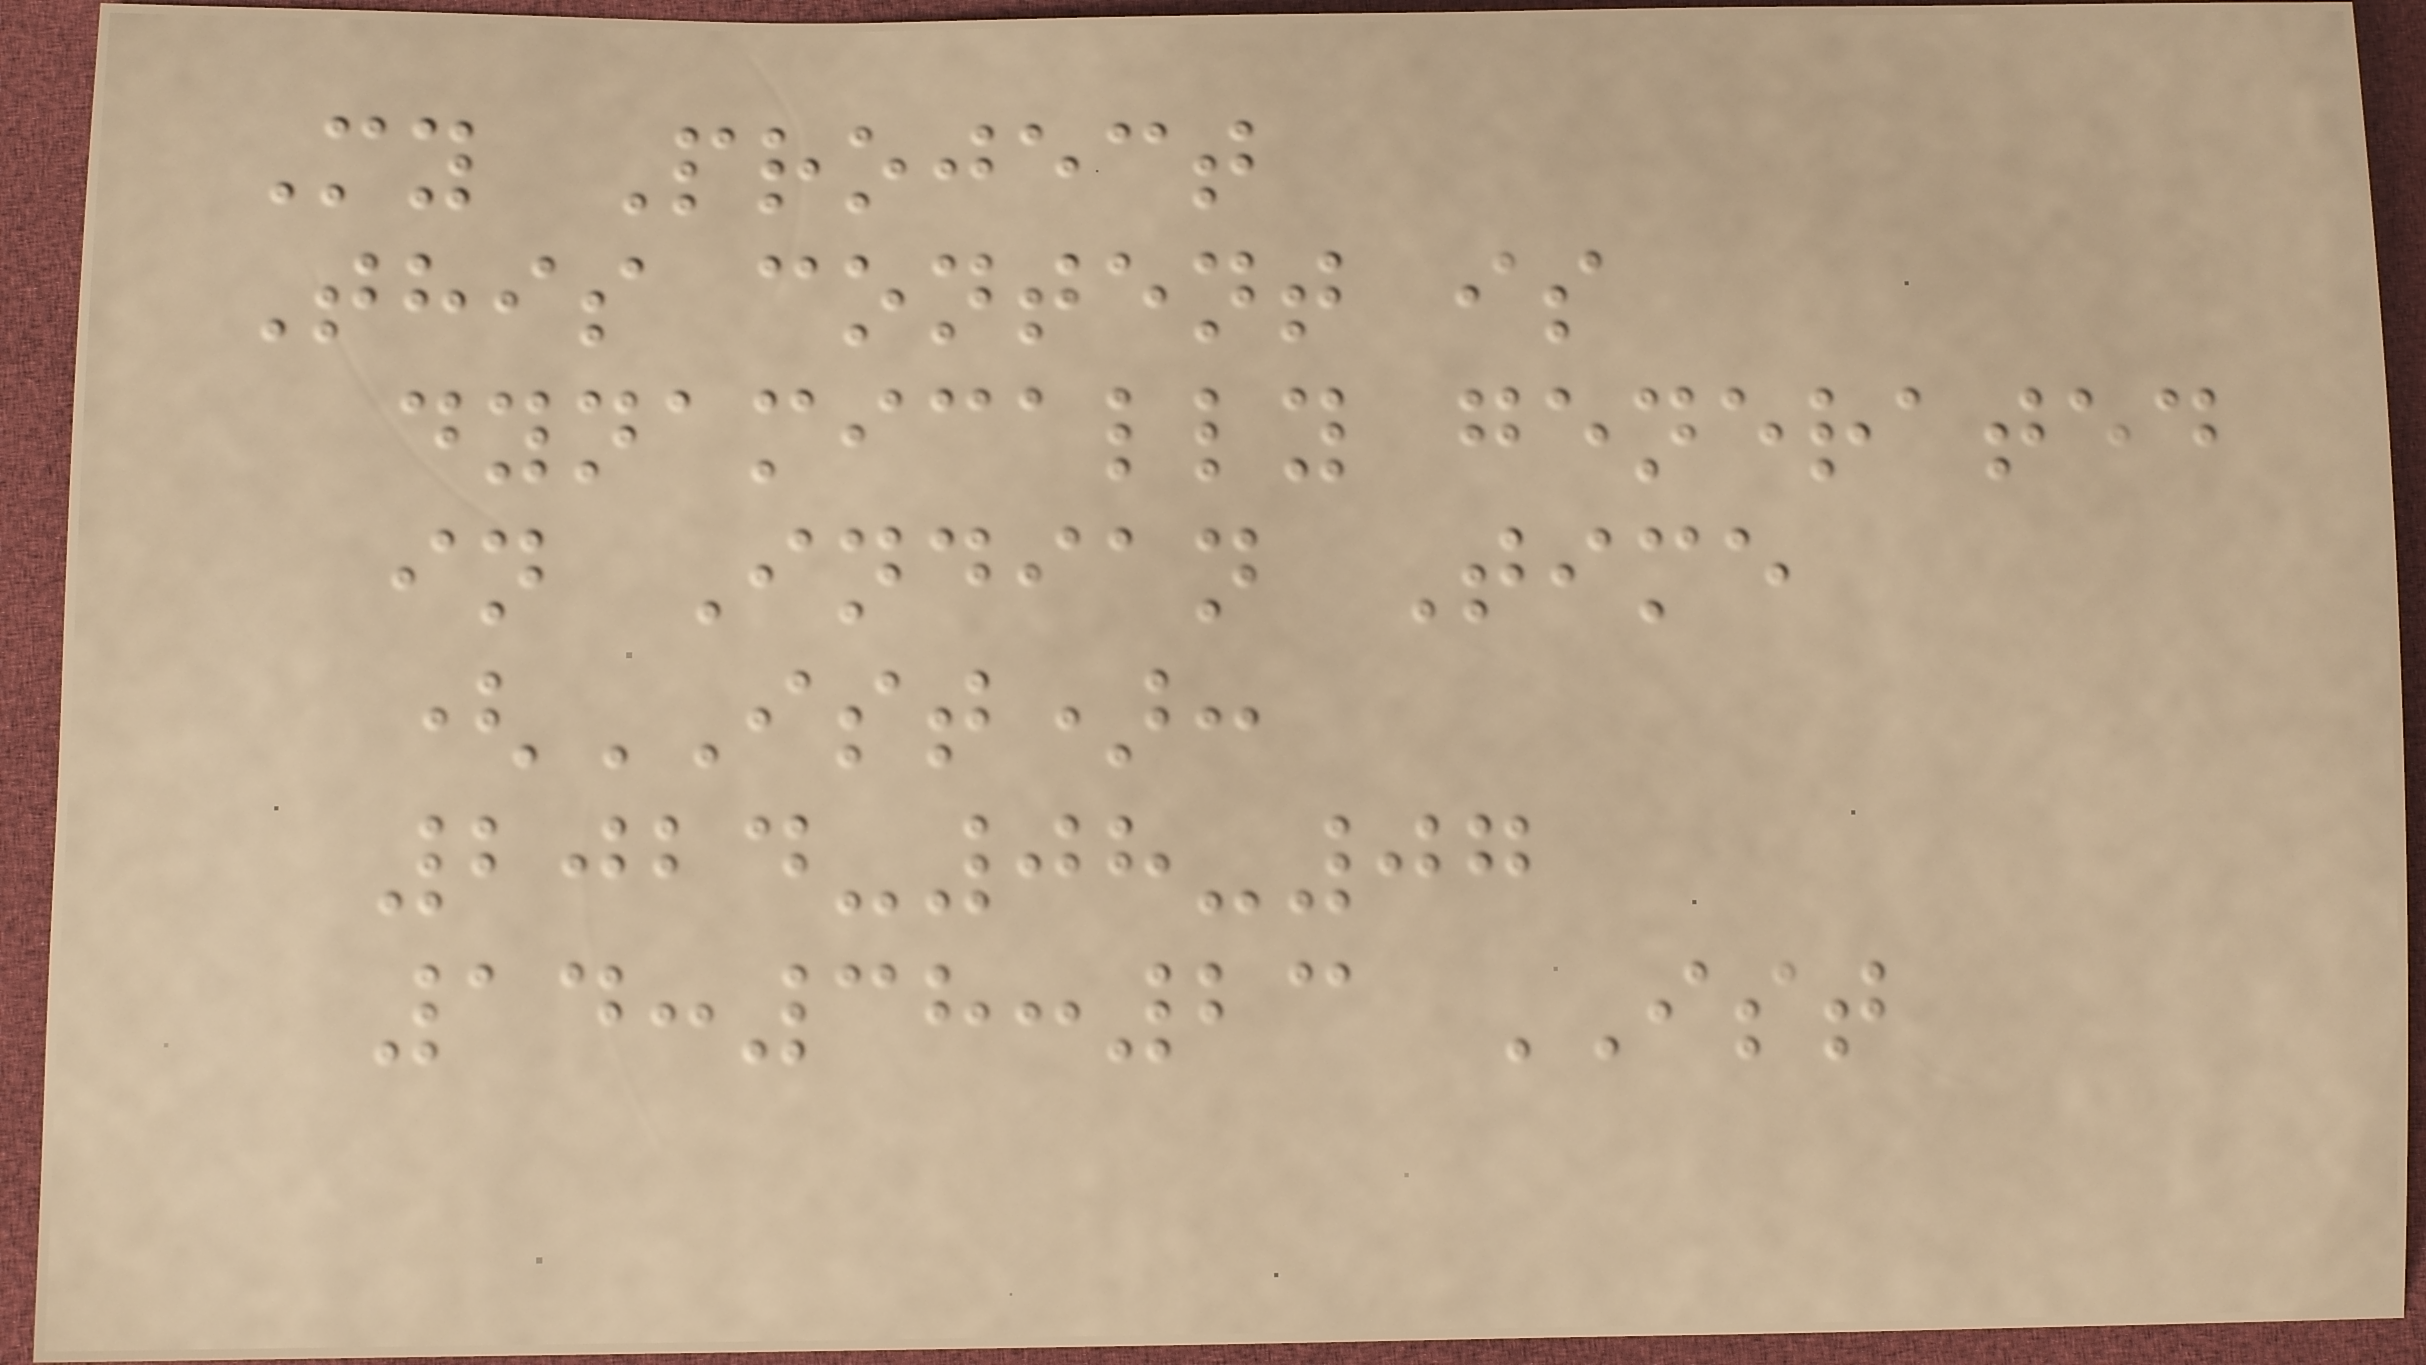My Project
This content is
dynamically generated
in Indian Time
(IST):
2024-08-07
14:38:23 IST
